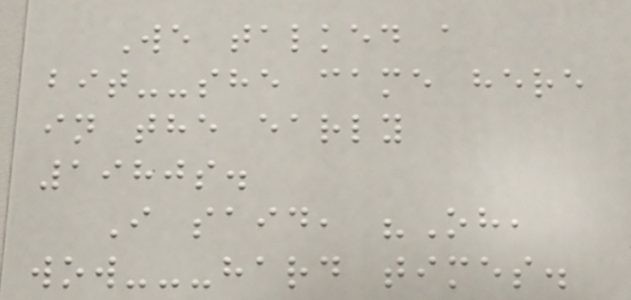We talked a
bit--she came here
in the early
1980s.
I said, "Oh,
wow---hard times.
